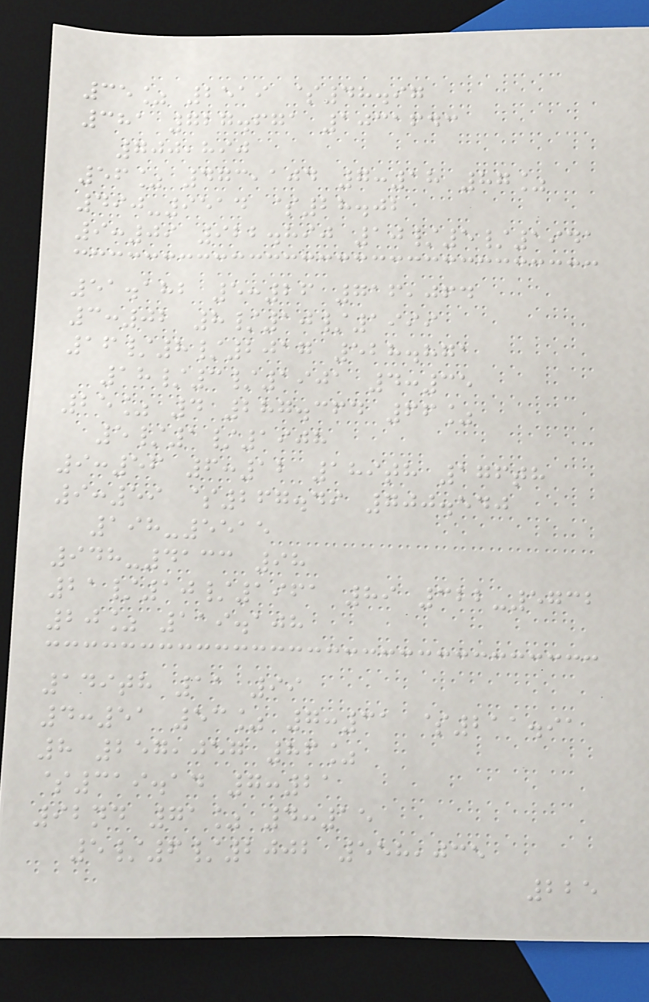35% 2519 $48.97
381 727.671 1031643
700,890
56% 473,104 7:18 87%
490-9514 $28.02
9:09 922.890 10/5/1941
51.182 5:26 716,064
3:02 8/10/1999
16/8/2017 528.871
18/3/1901 4:35
25% 4 287.364 66%
5/1/1908
9:56 6:12 189th 176th
9:59 $267.49 700.540
198-5515
948-4133 98
21/10/1961 89 322-5732
20% 119.108
149th 11 99
4:51 53% 7:31 $211.91
8 257,057 86%
$319.14 7:21
92nd 71% 4:15
5/6/2002 558,035
225
